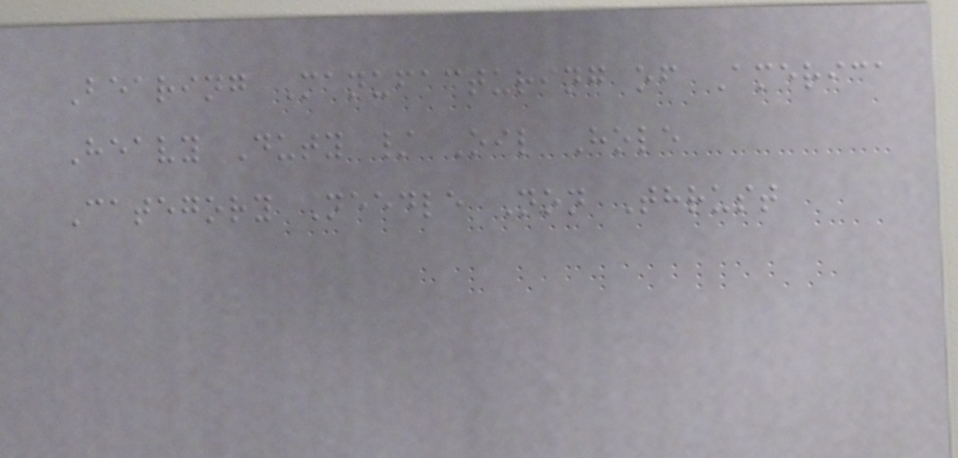Bearing Manufacturing of America
Heavy Duty / Oil Hole
Category Needle Non Thrust
